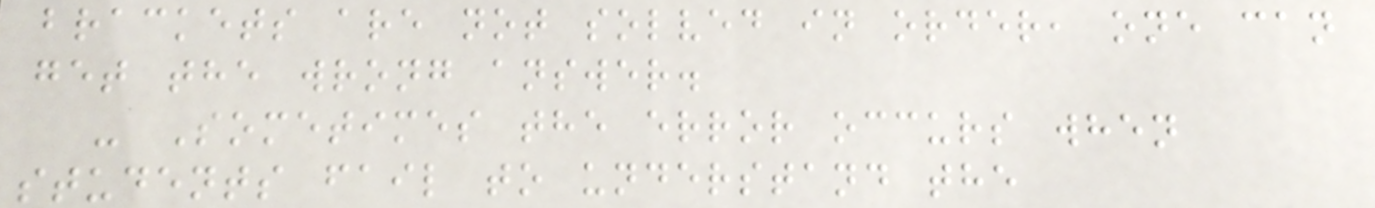brackets are not solved in order, one can
get the wrong answer.
- Sometimes the error occurs when
students fail to understand the
